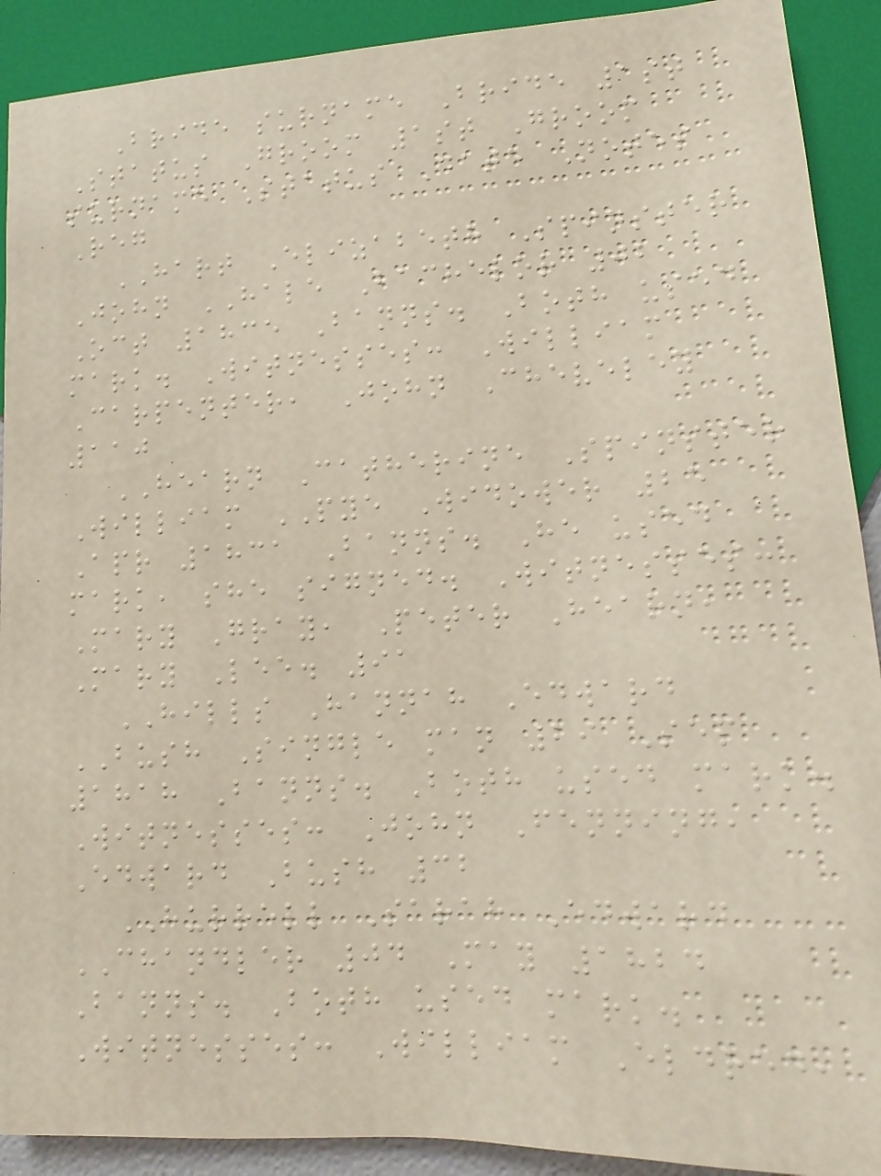Bride surname Bride 1st
Status Groom 1st Groom
surname Status Date Notes
Reg
HART Elizabeth Spinster
John HALE Bachelor 02
Oct 1835 Banns. Both used
mark. Witnesses: William
Carpenter, John Cheveley
110
HEARN Catherine Spinster
William PYE Widower 25
Apr 1831 Banns. He used
mark, she signed. Witnesses:
Mary Gray, Peter Hearn,
Mary Lee. 91
HILLS Hannah Edward
BUSH Single man 29 Sep
1818 Banns. Both used mark.
Witnesses: John Fenning,
Edward Bush 32
HURRELL Sarah Edward
CHANDLER 04 May 1824
Banns. Both used mark.
Witnesses: William Eldred,
